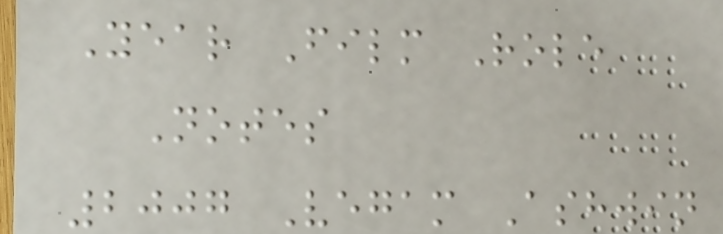Year Film Role
Notes
2007 Vegam Ashwin
